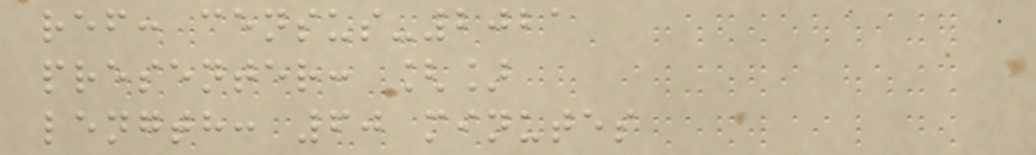ref: census-2021
presenter: []
length: 60 minutes
